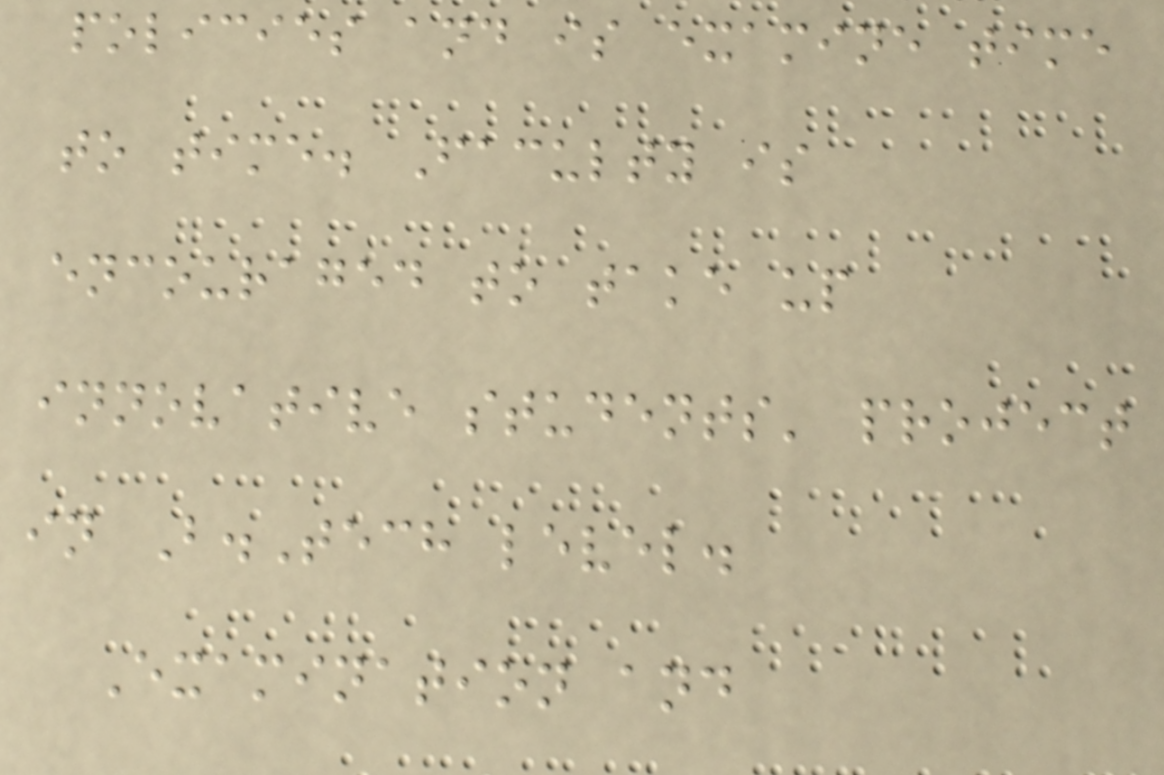policies and is examine time
to time. Faculty is
encouraged to take up
innovative students' project
in B.Tech level.
Examination and
